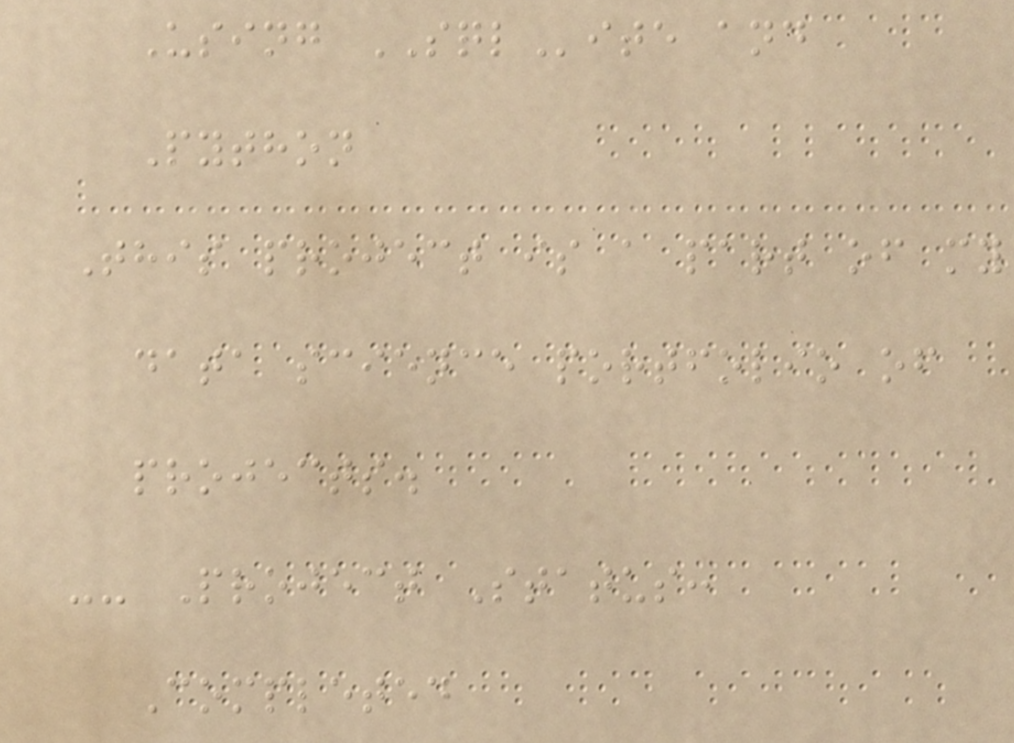Using SQLite and
Python
This project is a part of my
data science portfolio of
projects.
-- Project Status:
Completed
